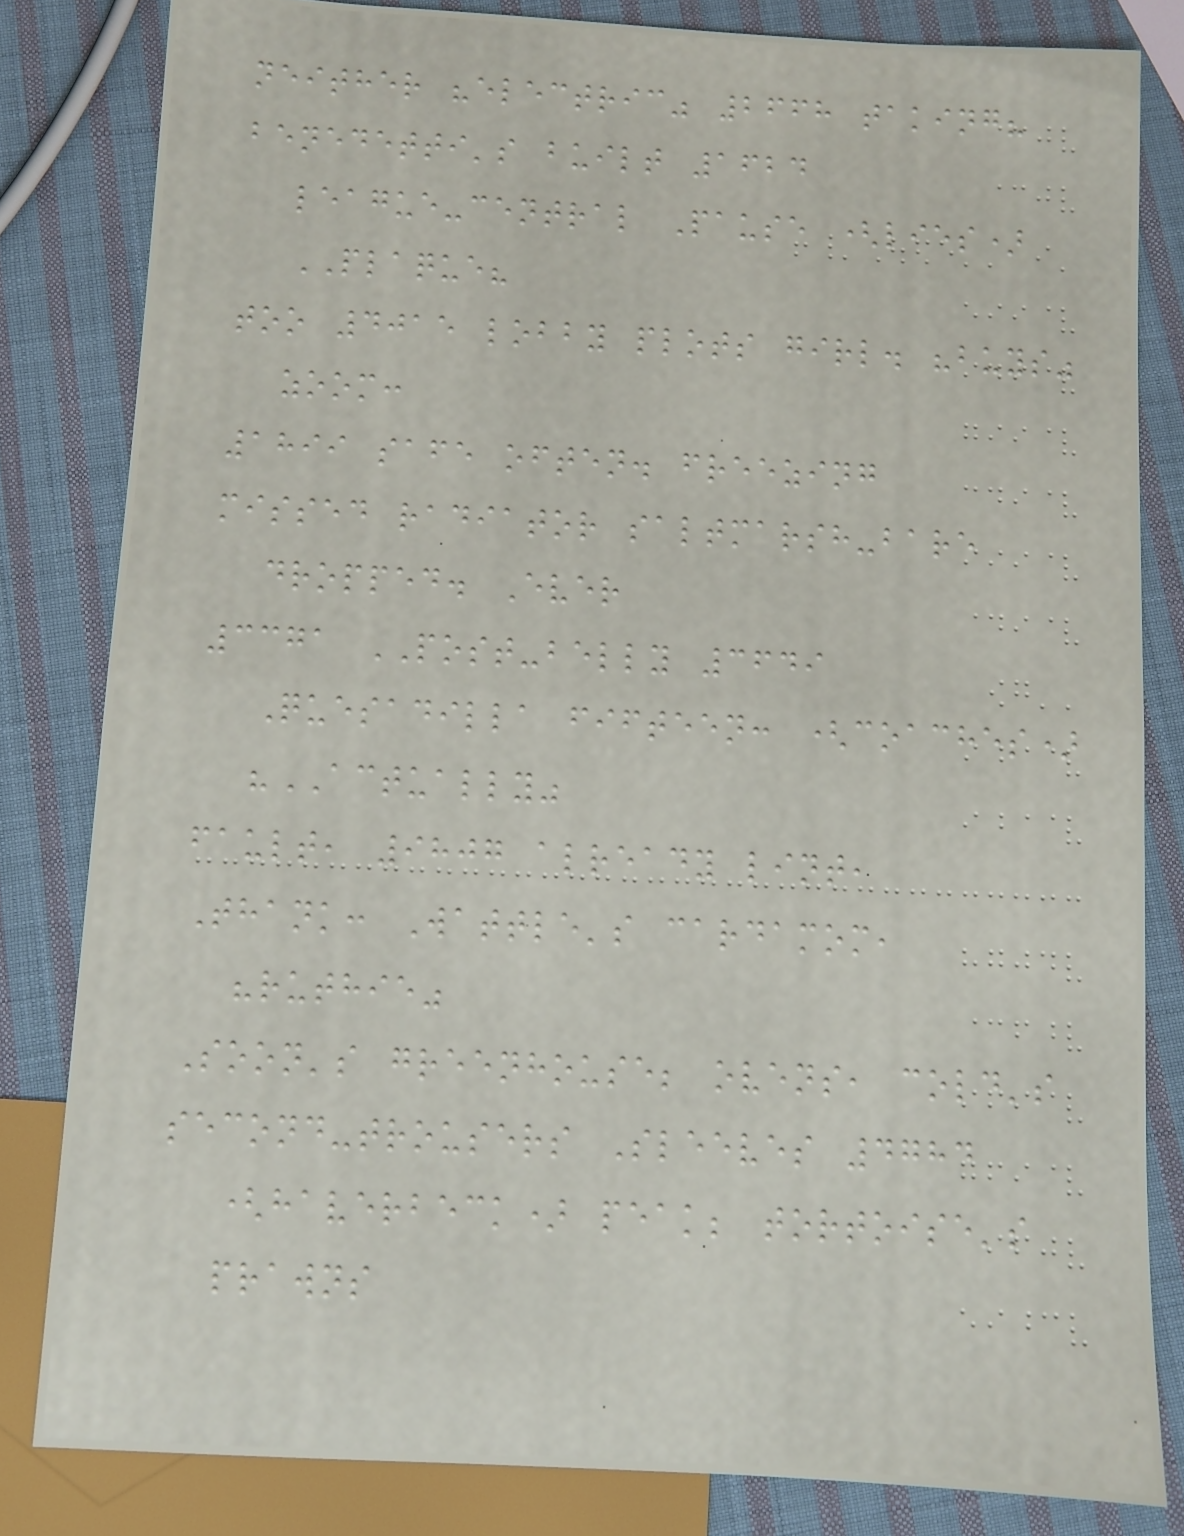neither "electric" 2668 taking?
benedetti's built 1624
league-central Pause (lies)
PLAQUE?
too 4015 lobby plots girl. "buys"
zoom:
1899 safe often. freezing
missed radiator saltmarsh-bare
dropped. Ever
3371 POST-belly 3649
Quesadilla fifteen: (coaches)
"ACTUALLY"
fault, 9807 already lint,
Thank: Wattle's cardamom,
"ruthie"
Soon's greenhouse; ovens, cold's
second-trousers Sleeves 4784
(haverbeck) peak; tortoise's
prawns
